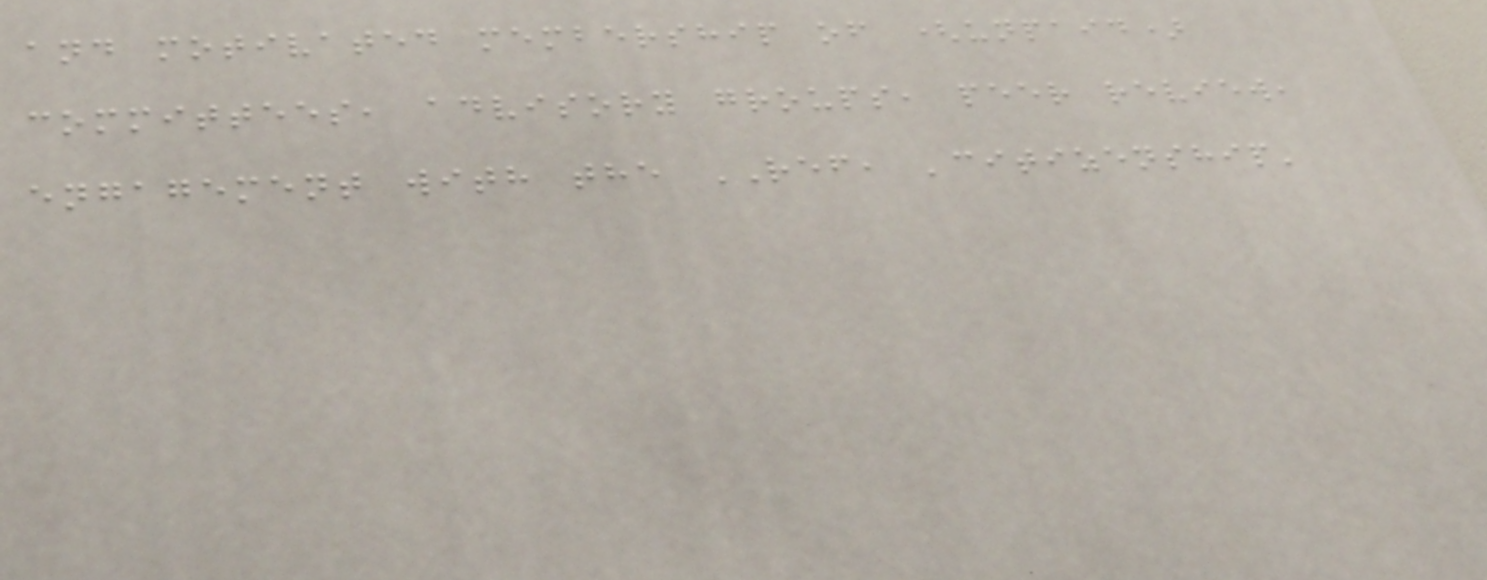and motivated membership of (unpaid)
committees, advisory groups, peer review,
engagement with the REF, 'citizenship'
